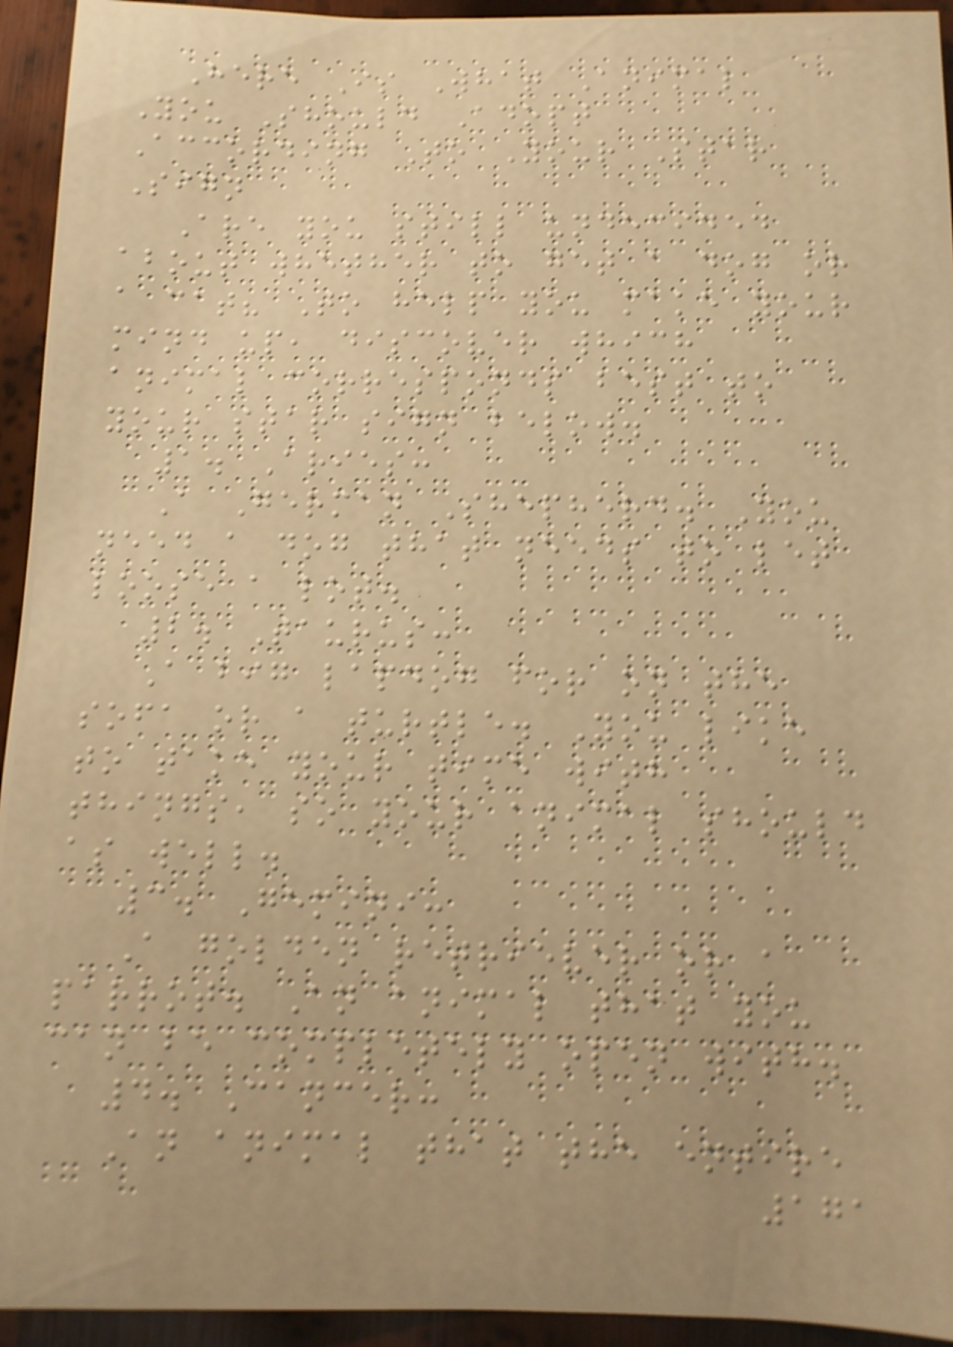Here Is What Animal
You Should Adopt
According To Your Star
Sign
Are you still undecided
about whether to get a dog or
a cat? To help you make your
mind up, discover which
animal corresponds best to
your star sign below.
1. Aries:
A German Shepherd. You
need a dog that needs to let
loose a lot.
2. Taurus:
A big lapdog for on the
sofa or a turtle. You like
to take your time with
things, so your animal should
as well.
3. Gemini:
A golden retriever or a
parrot. An animal that you
can be completely open with.
4. Cancer:
An animal that the entire
171
